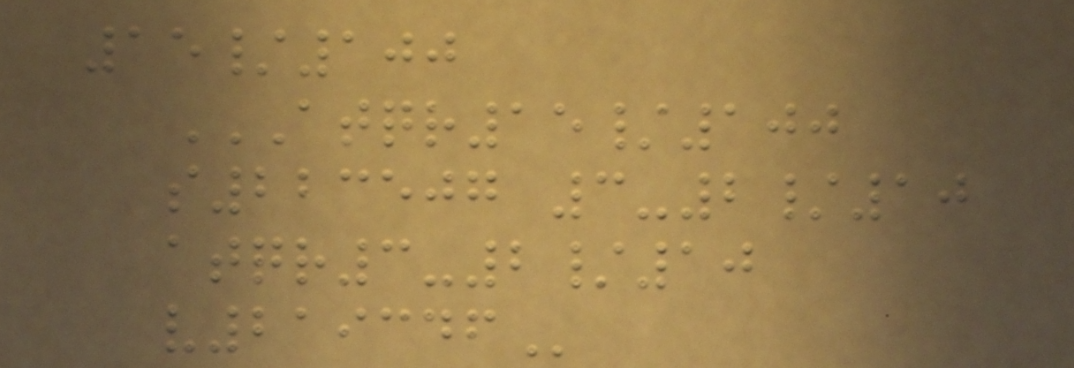15/100
ATQR15/100
S223507 3-2/10
ATQR3-2/10
V219346
